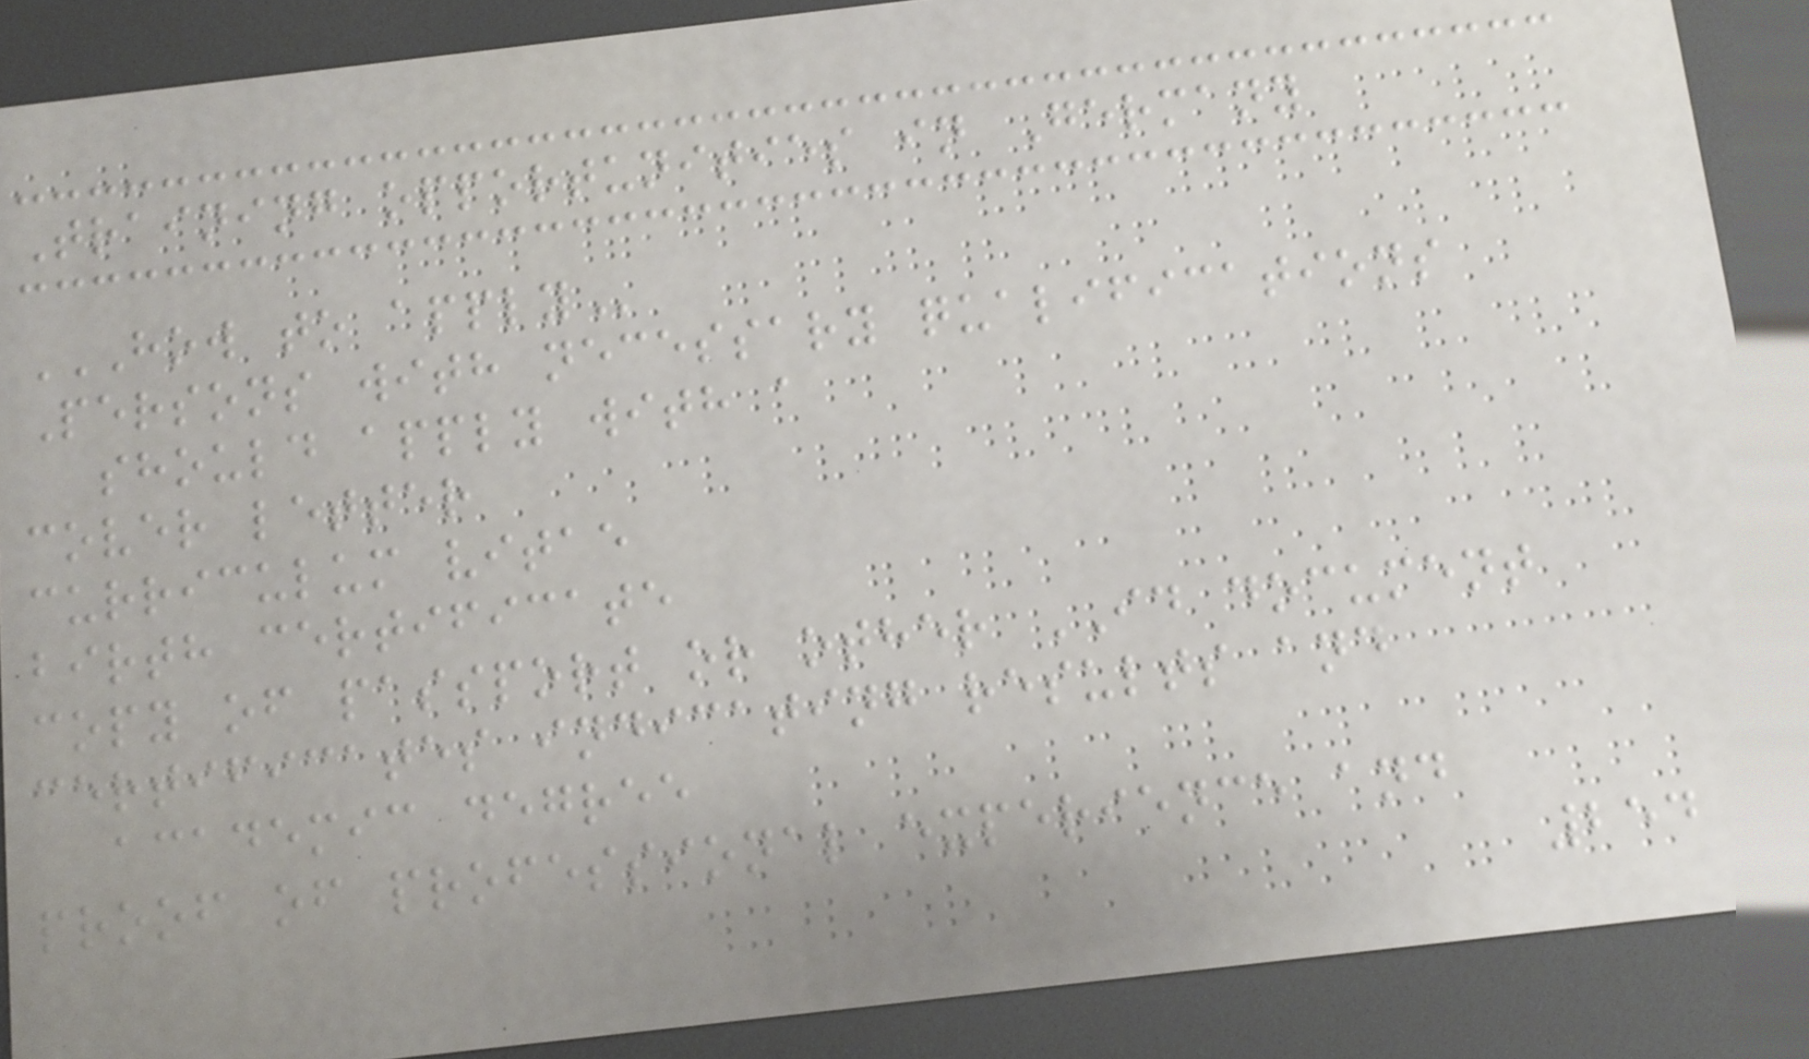Training opportunities in Germany
HOW TO APPLY
Persons with necessary qualifications
should apply with a
cover letter
curriculum vitae
birth certificate
copy of passport or other ID document
certificates indicating results and
academic degree
proof of professional experience and
254
